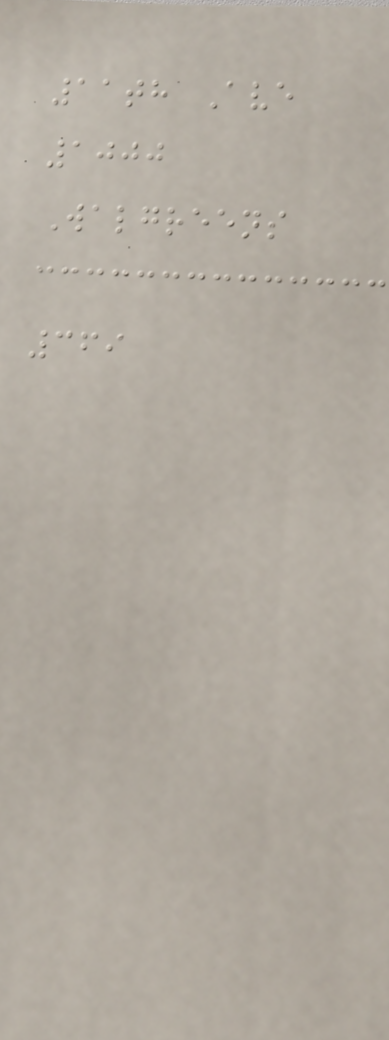11th Ave
1000
Walgreens
369
